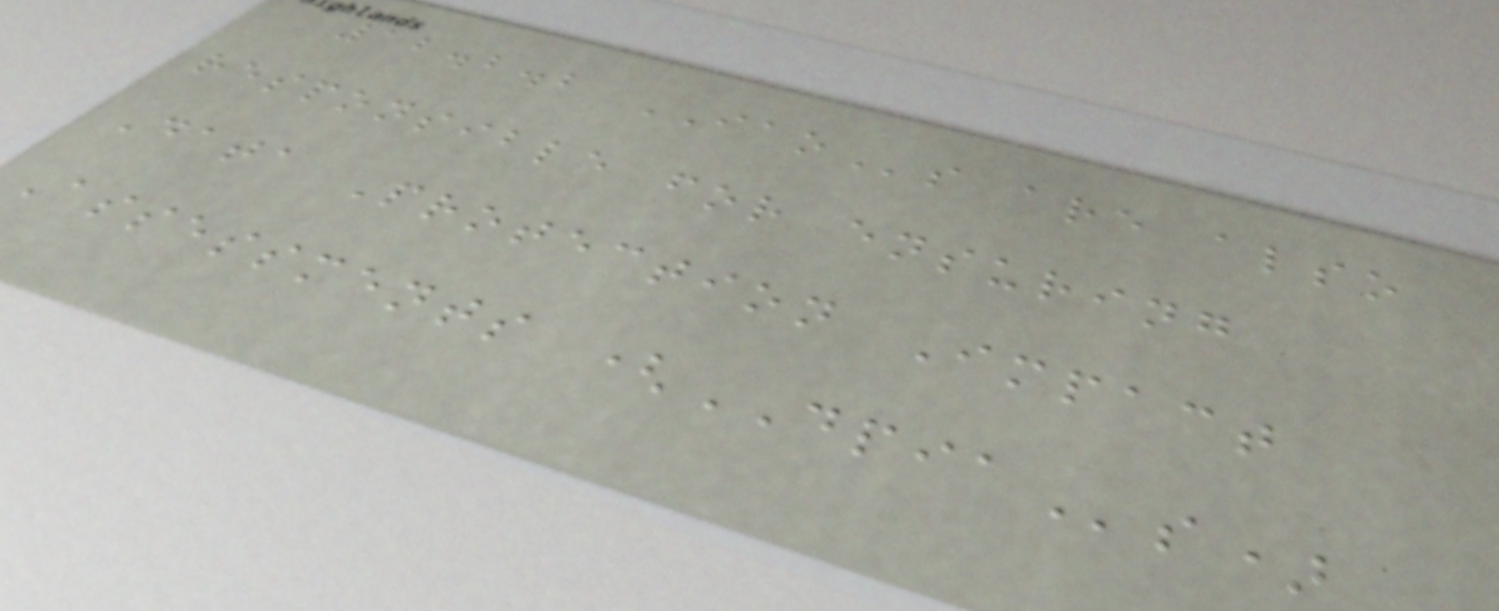12.2.2 IAOs are also
responsible for ensuring
Data Protection Impact
Assessments (DPIAs)
